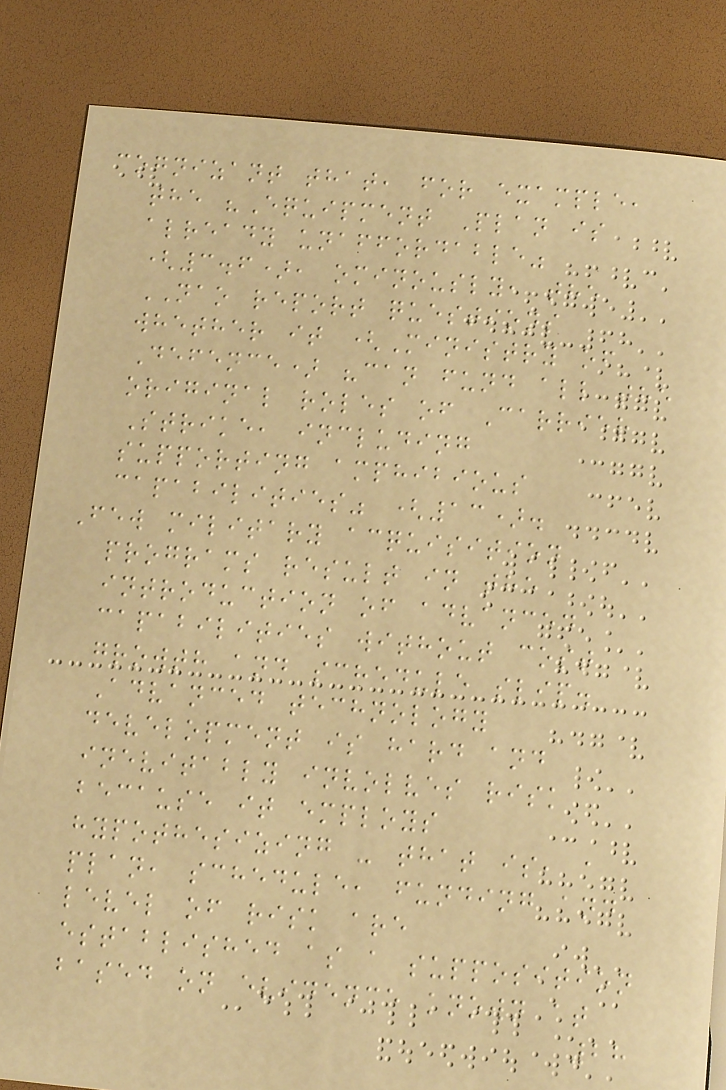cognizant that, for example,
the "Equipment Plan is
already unaffordable"
(3.6), ominously, the
NAO report questions
whether it (Ministry of
Defence) "can fund all the
original roles of Carrier
Strike, including
supporting amphibious
capabilities" (13).
Few military acquisition
programs result in the
introduction of advanced
capabilities without cost
growth and schedule slip.
Advanced technology
development is hard and
inevitably involves risk
because it employs
hypothesizing - that is, a
plan, schedule, funding and
level of risk are
established as a supposition
based on evidence known at
28
